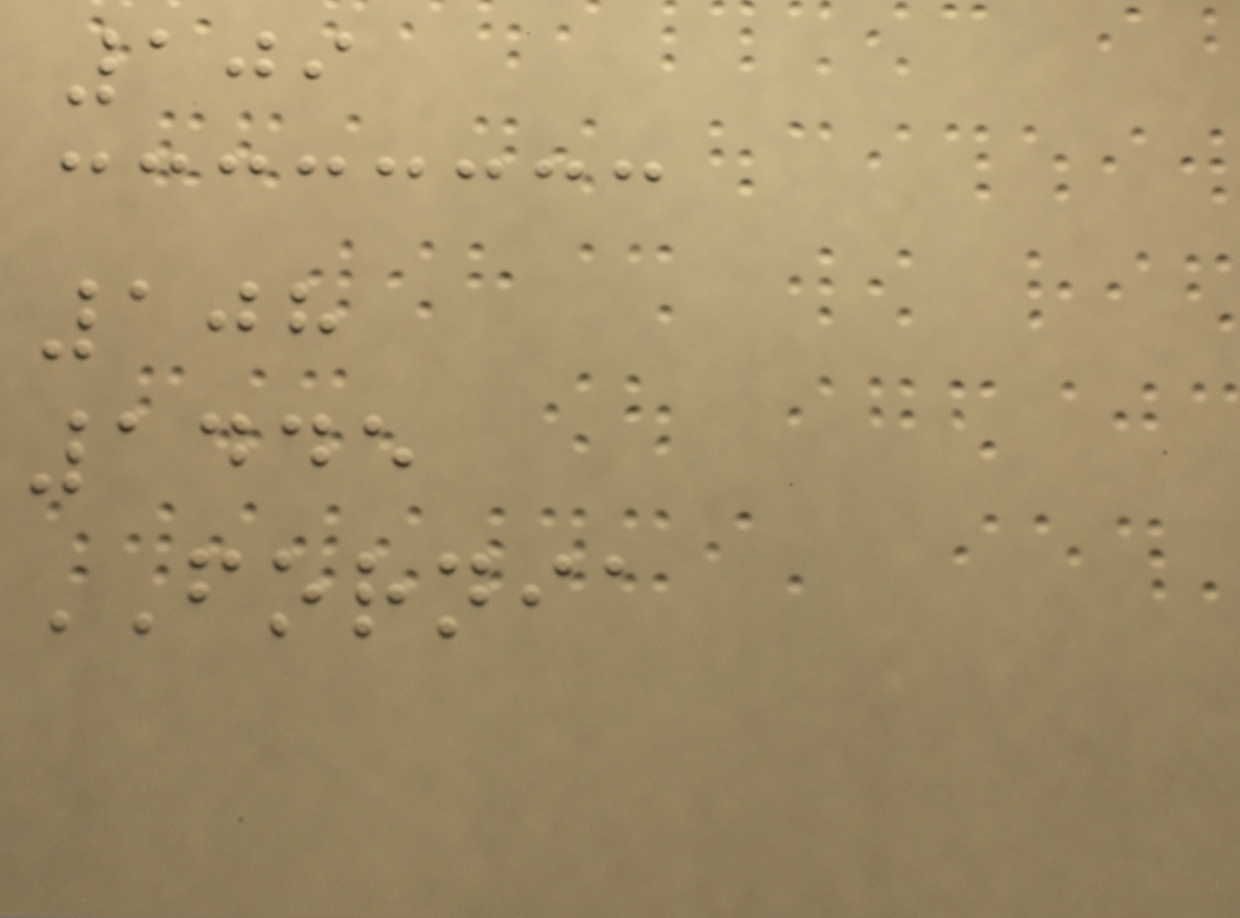109
108
1445
FORNIA
